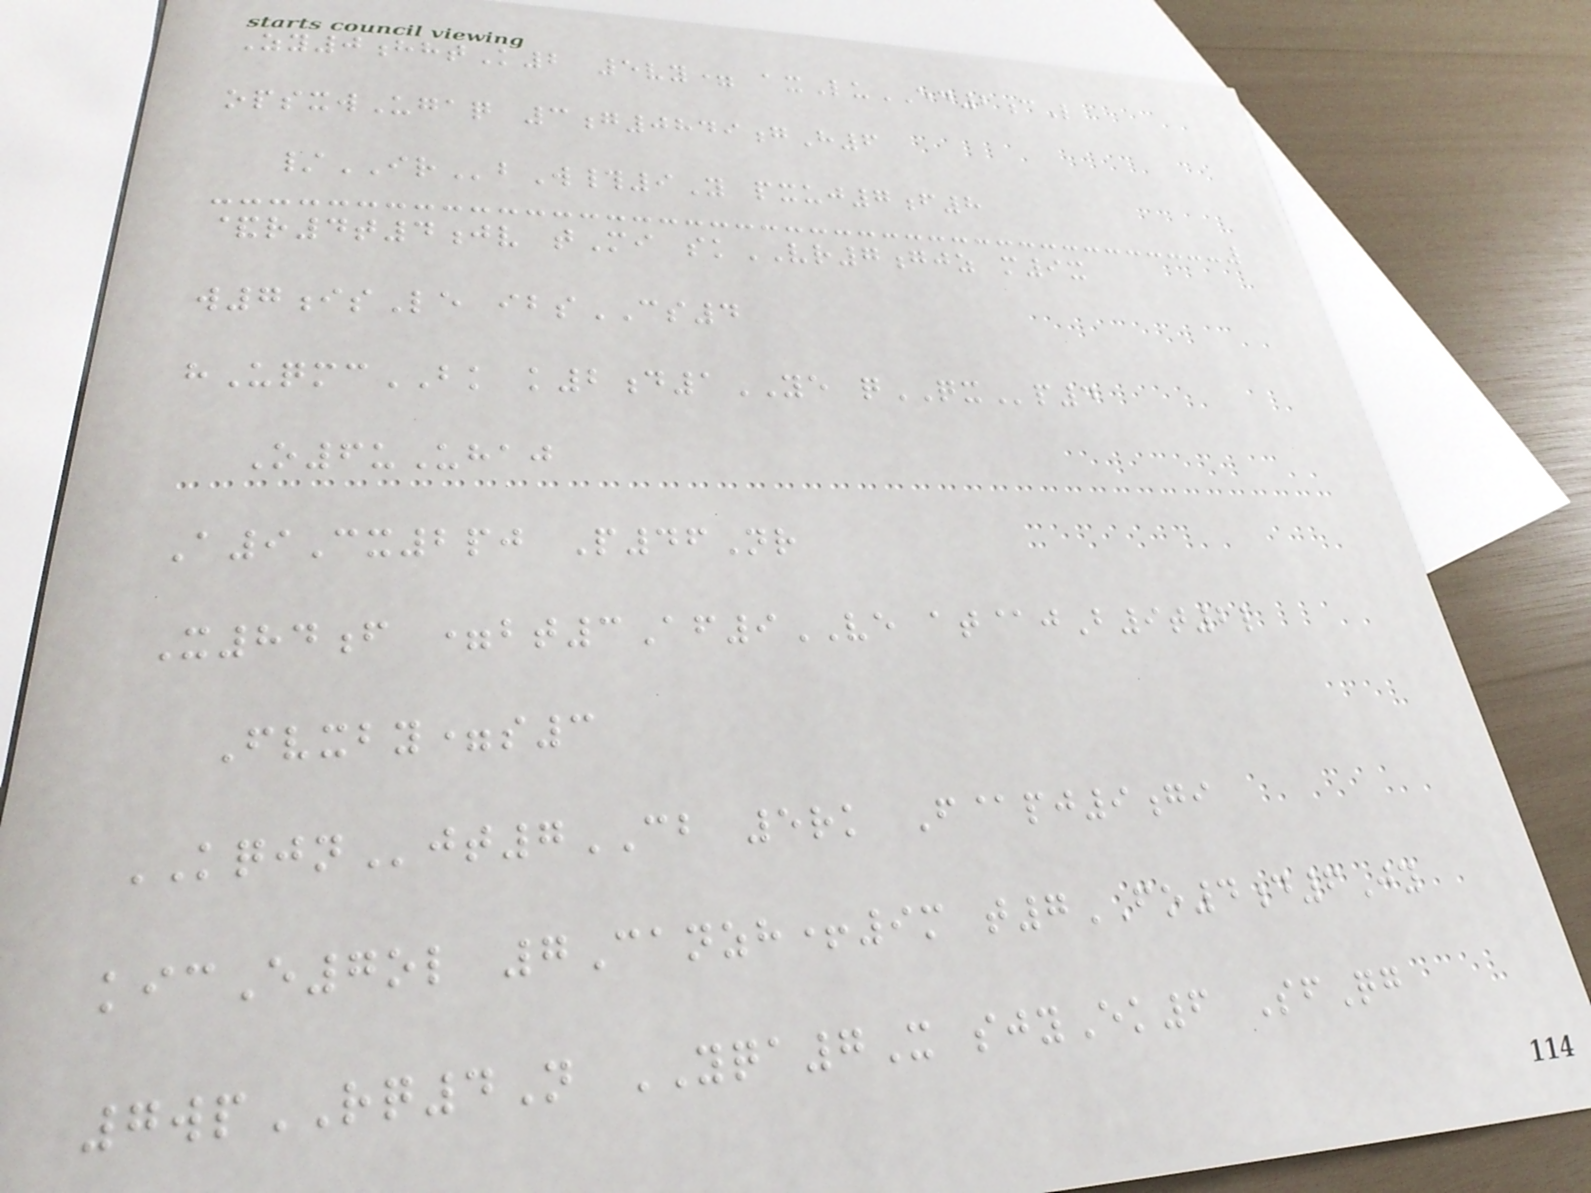Zy0hhtK2 5vy= axLuED2cL
opsxwUgaq 3g0849gH6
/IRbW#9Y pxuj7f8
&r4t4jv tMi skVR7gjz m9x
w7isLe ibsCS4
hUqmcBK k2d1YE qQXp4
O6uUhaj
A9Cx2pj P46Nr
X84f =bt3Af9VE at@jB9t2l
Fvxby=s3
KQJNjt7CB 5rk F@pj9gi
kicE7ol 7Canzh+9m t7FO4d6Jy
7wpRQ4N YQA7X sjyEk6 SfQg
